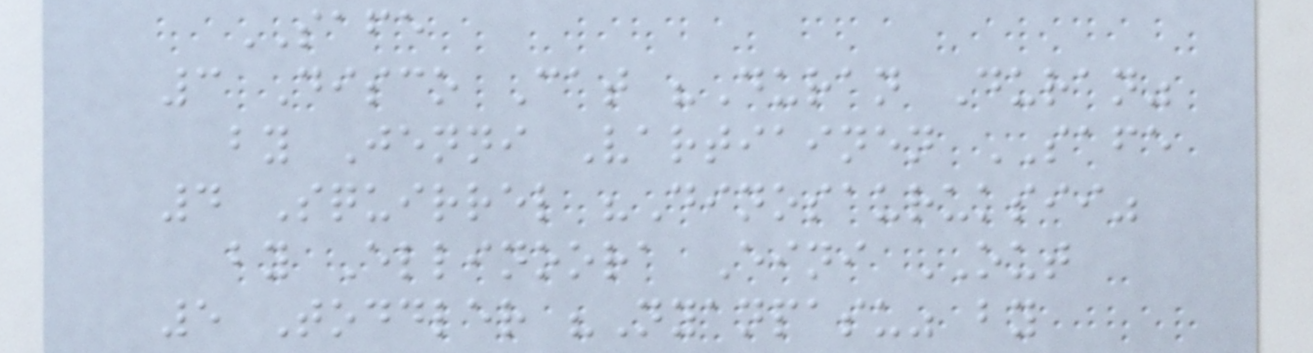SAFE
3 Disco Cat "Duran Duran"
by Jenni Vartiainen SAFE
4 Squirrel "Dinosauruksii"
by Ellinoora Eini OUT
5 Toddler "Nyanpasu" by
